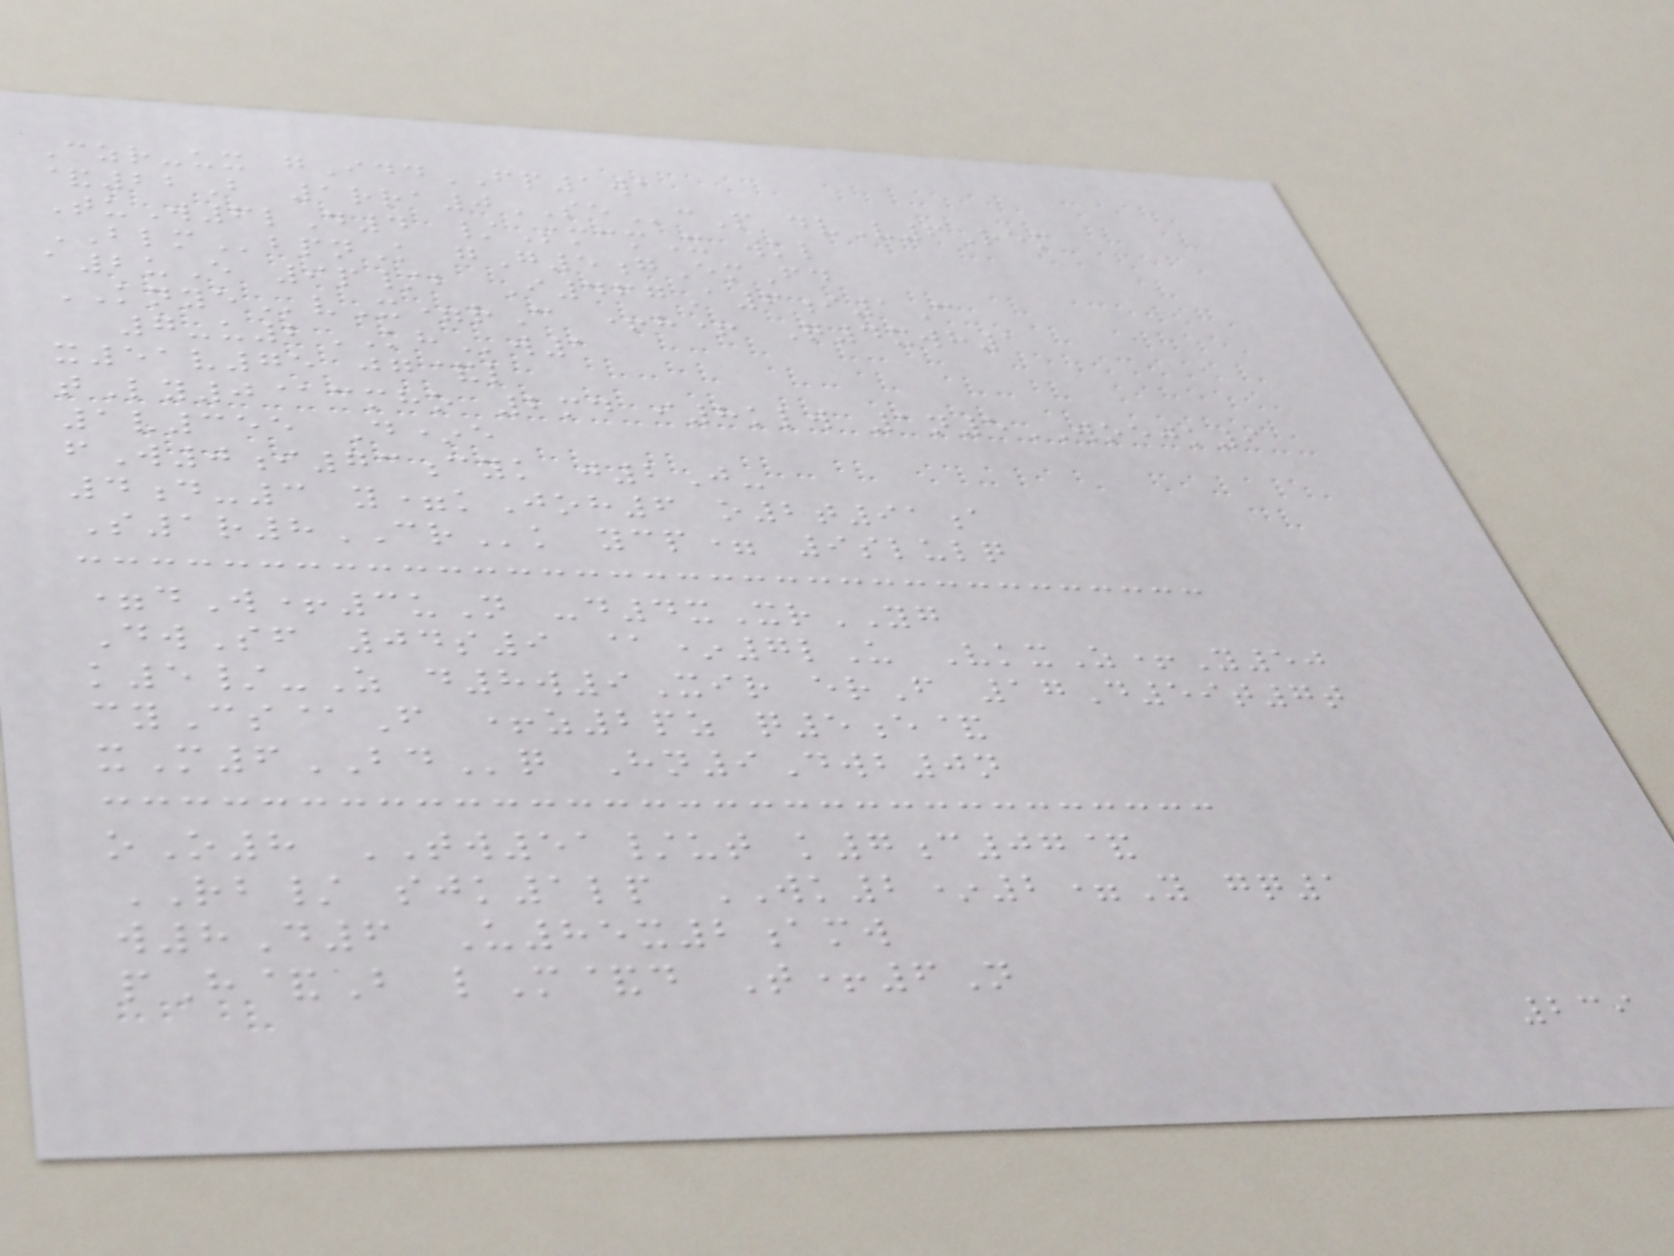Czr-ux gIddFP1wa
&22B 1rra0SEcP dvV6Rem
TuW6lD4 /SmcmX wkl
BLMbpnK gG5gEmFd
a2uE 9p/b I467A6i1C
KNYEvX=rC +h+ Q4xwh1
7-u2KHw1
x51v75 jg&l
tLy0@cmho 2md i8klw 1n5WOEJK9
1v355 D*e
fW0i73cyk j2J-
4d-3 y=kJoh6 o2t91a
S1r8CRk ycp= 9slulq
=dW+3uN -d4xXrYG
DwSf 04s9 @*7lU VkxZ+Y50
k5/-Z d8w9Xir erF 17D59t7t
cyCs@F +z2pz q5e&
xM6BDq Hn9Dwb0n
oO8 TW51/ut k7c07&
RB/ sjk1lp WK2*2=Y gq1
w8D6 U85x2amw
pH&B lM&d T+6N
239
